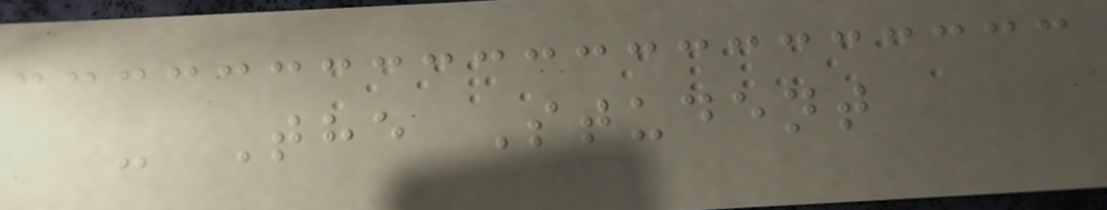- The Student
